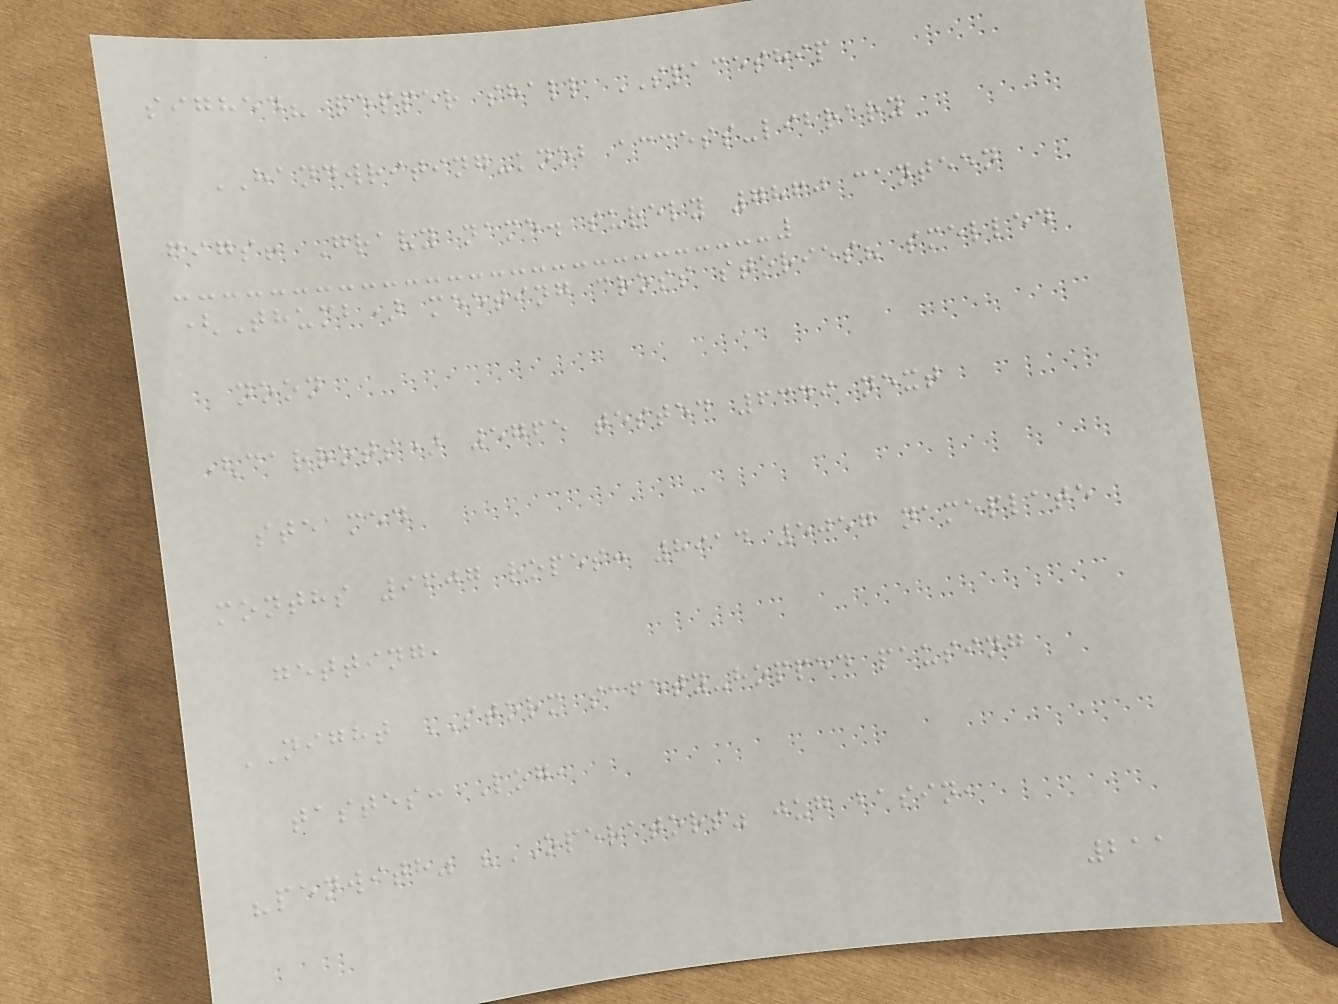sighed? pepper shall SPACESHIP
HANDWRITING-knob access-library
figs! Gravy name. surely 7860 canteen
(Thumb) meeting cross stories? smelled
noon
(carrots) 5765 tested 6349 next
steamed
months 9607 ropes: 8914 5057 nameplate
getting,
NIGHT STORM safety-hopped pausing
tastes: Log,
"penwith" "OPERATORS" jug basin,
211
